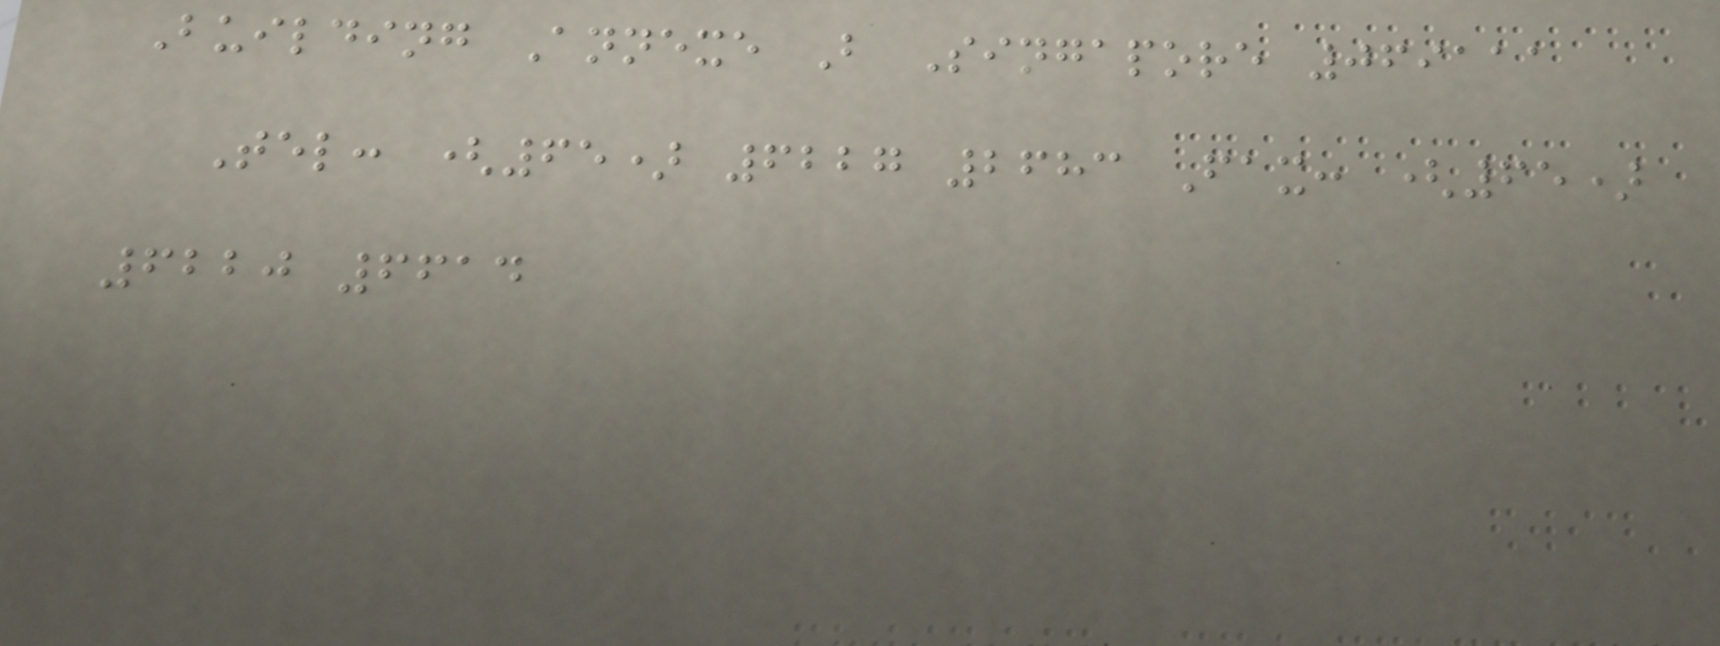Building Annexe B Singapore 069111
Tel: (65) 6227 2683 Fax: (65)
6220 6614
